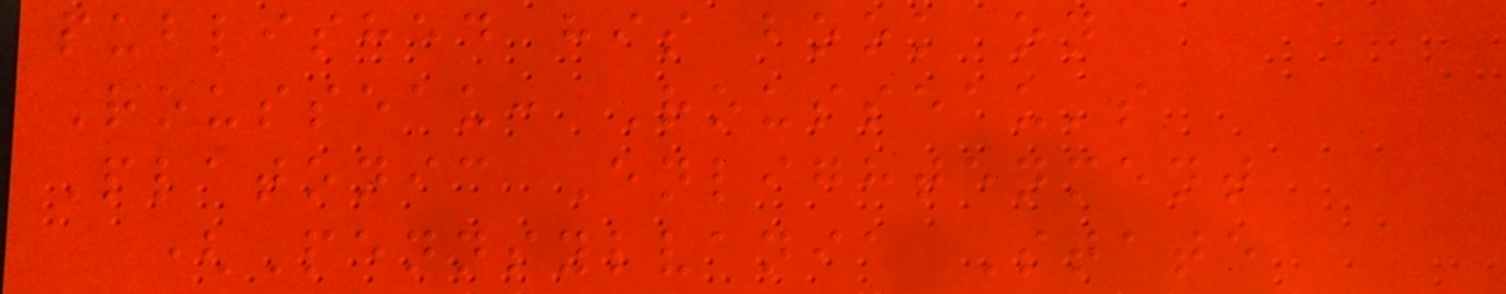published his book on
Rousseau: Rousseau's
Platonic Enlightenment
(Pennsylvania State
